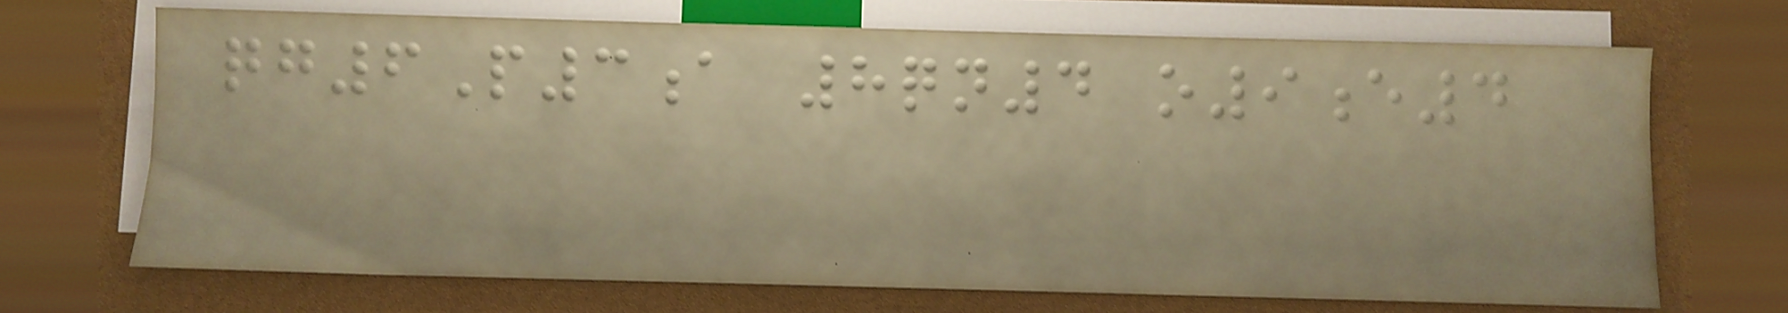qg6P3a 8qn4 o9e4
